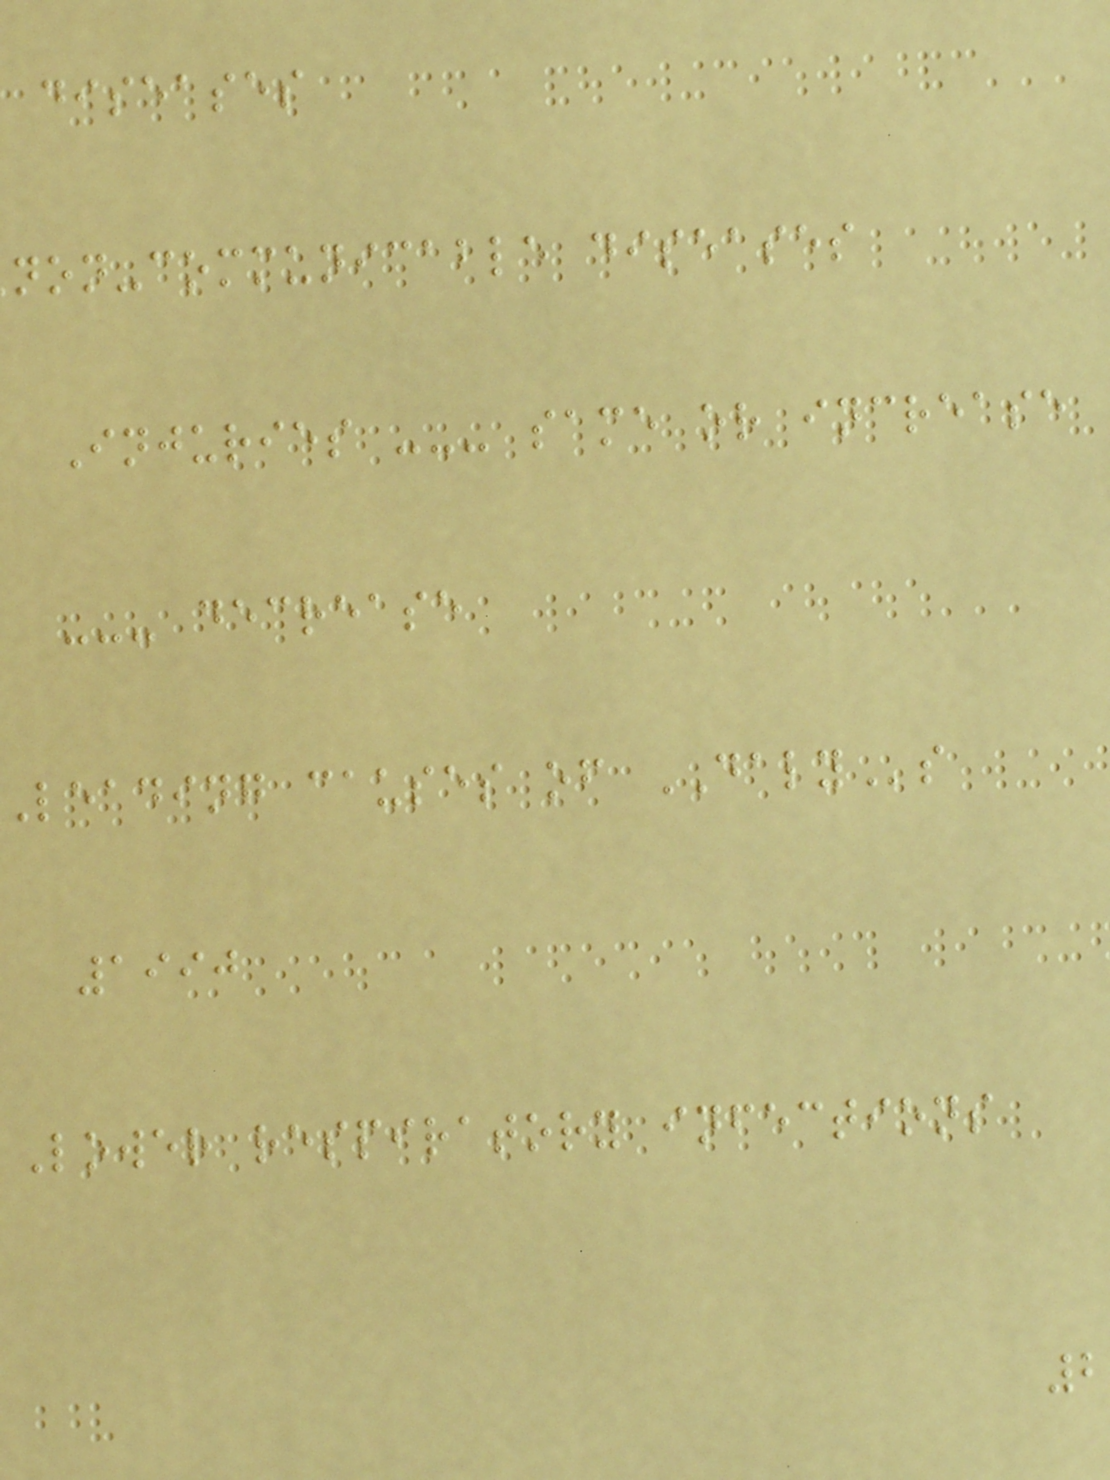diseases
non-communicable diseases
Injuries --- same or increase
--- decrease
Leading causes of DALYs
1990
Lower respiratory infections
